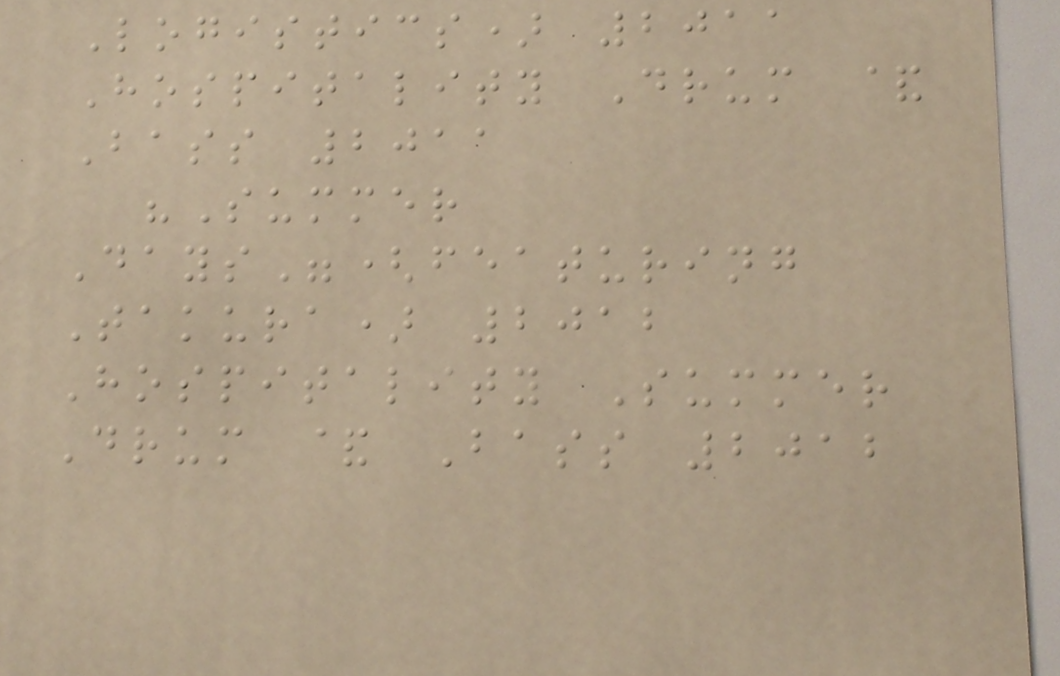Logistics) 2011
Hospitality Drum &
Bass 2011
"Summer
Days"(featuring
Takura) 2012
Hospitality Summer
Drum & Bass 2012
